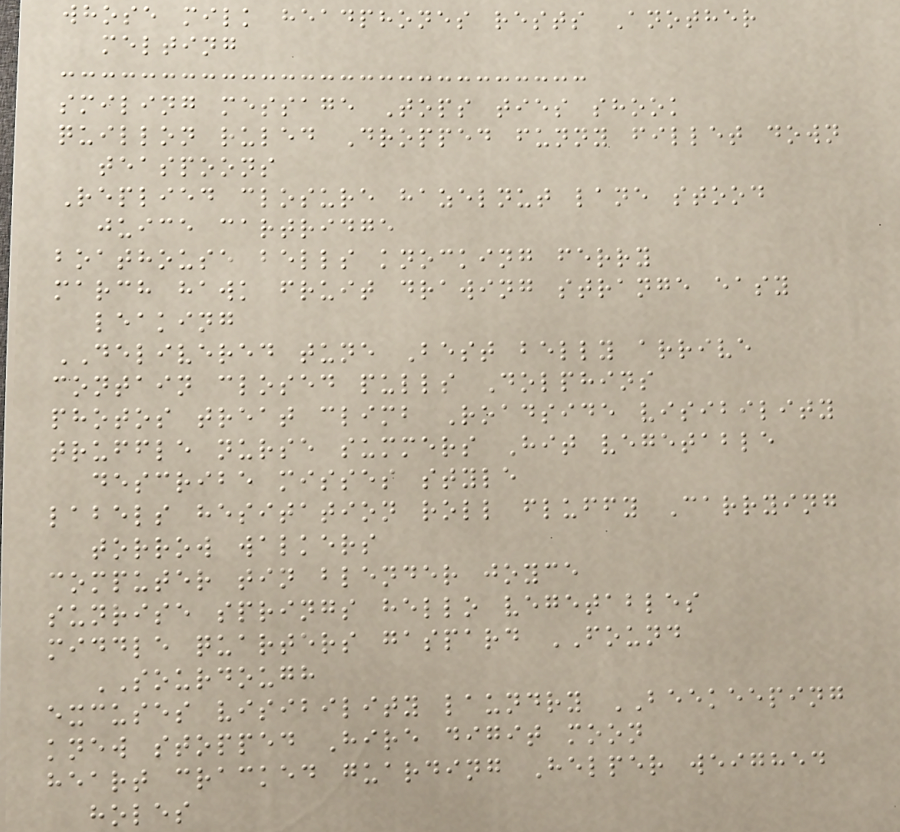whose milk headphones rests Another
melting
smiling message Tops ties shook
quillon ruled Dropped funny fillet down
teaspoons
Replied closure hazelnut lane stood
juice cartridge
boathouse bells knocking ferry
march hawk fruit drawing strange easy
leaking
DELIVERED tune Best belly arrive
contain closed pulls Dolphins
photos treat climb Roadside visibility
truffle nurse summers Hit vegetable
describe misses style
labels hesitation roll fluffy Carrying
torrow walkers
computer tin blender joyce
sunrise springs hello vegetables
middle quarters gaspard FOUND
SOURDOUGH
excuses visibility laundry BEEKEEPING
knew stopped Hire digit moon
heart cracked guarding Helper weighed
holes
